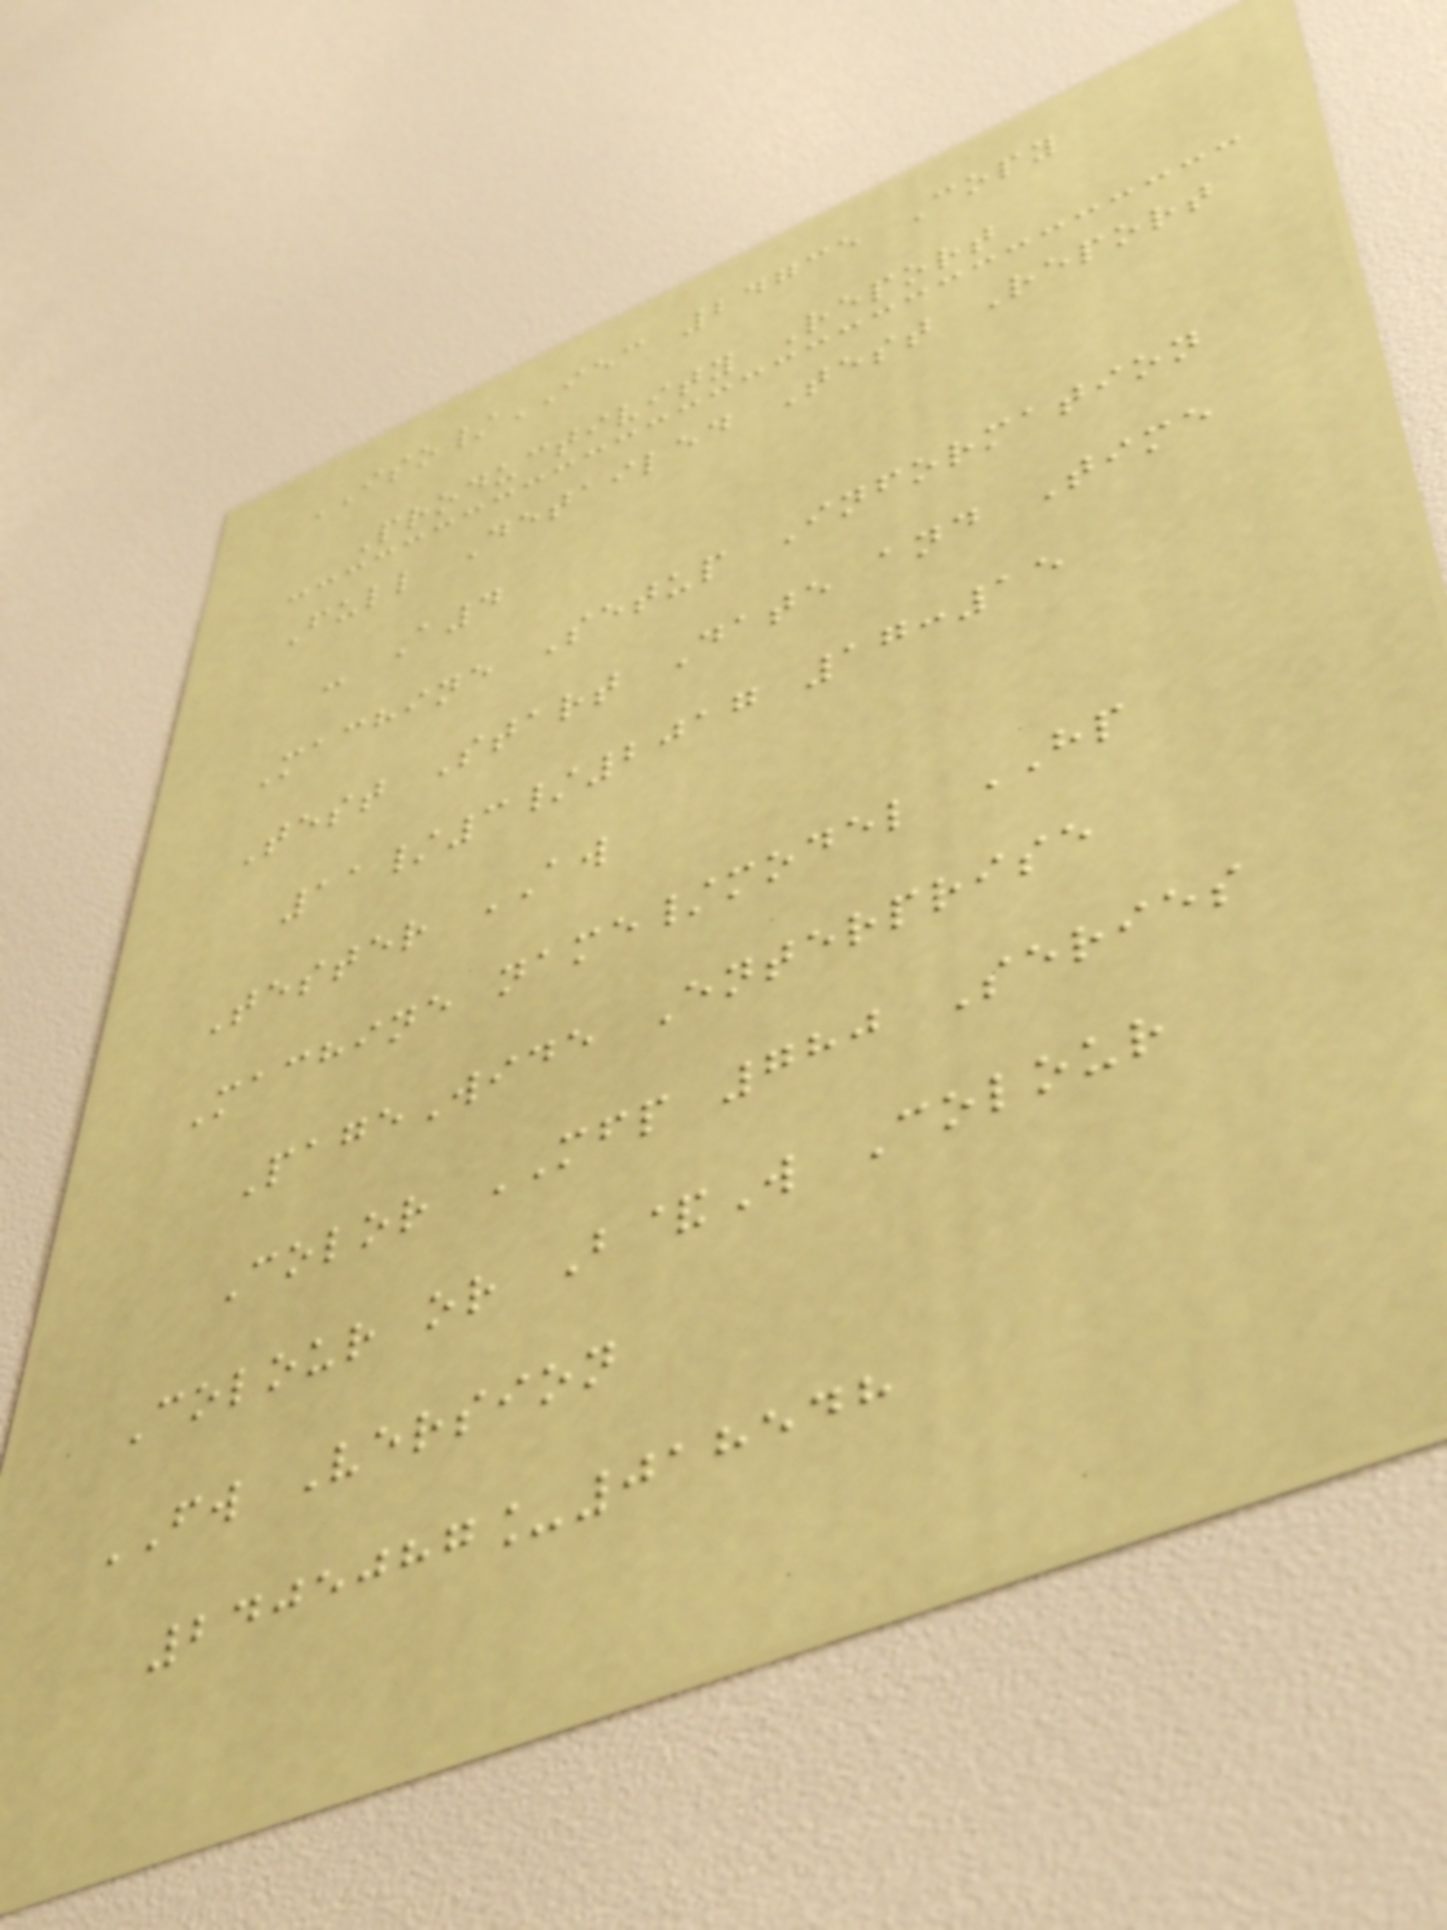ISO/IEC 24735 Copy
Productivity Report
Full Detailed Test Report
- A4
Machine Setup Information
Test Start Date and Time
11/3/2017 17:15
Tester AW
Machine name/model HP
PageWide Enterprise
Color MFP 780 Series
Colour or B&W Colour
FW Version
2405087_018548
